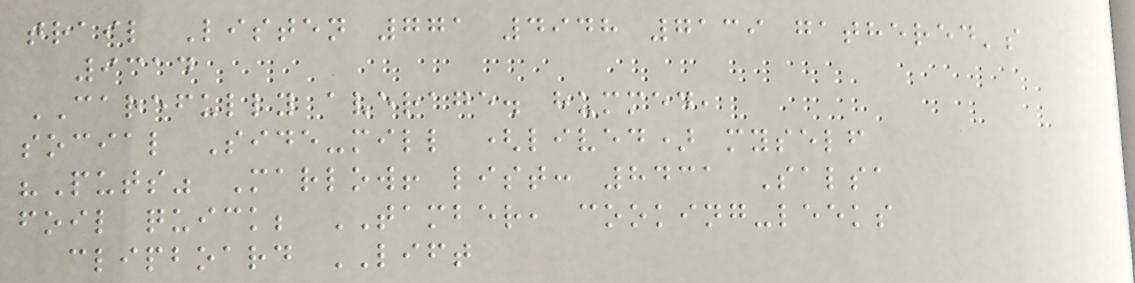trail Listen 771 4948 7139 gathered's
9314
CAREFULLY average. hummed,
social Side-mill (lived) myself
"Puts" Marlow! list: 8431 Salsa
foil quick; TAMBER, cooking-leeks
clipboard LIFT
